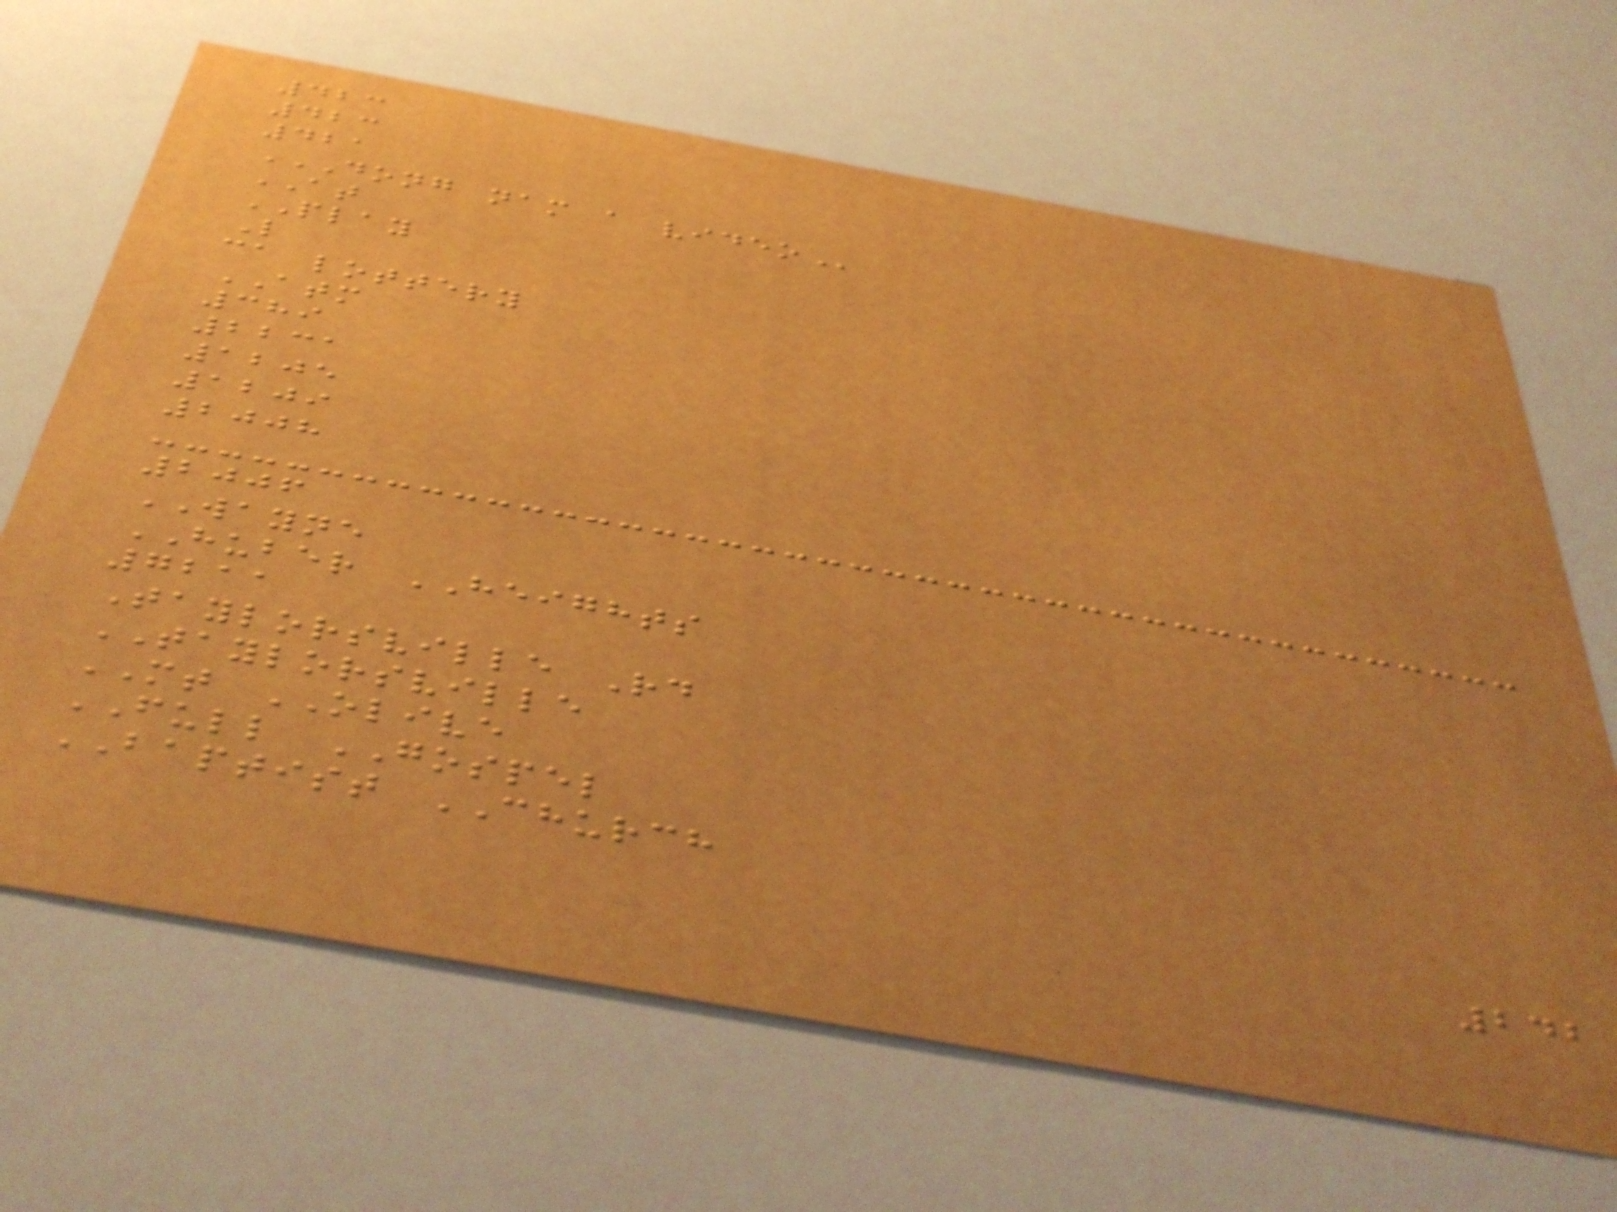423
423
421
DONG NAM A VIDEO
AT
PLAY
L
ca lottery
ATM
389
2231
1205
1209
2008
2006
WAYNE
HUBER HEIGHTS
7211
Taylorsville Rd
TAYLORSVILLE
MT OLIVE
FULL GOSPEL
BAPTIST CHURCH
242
